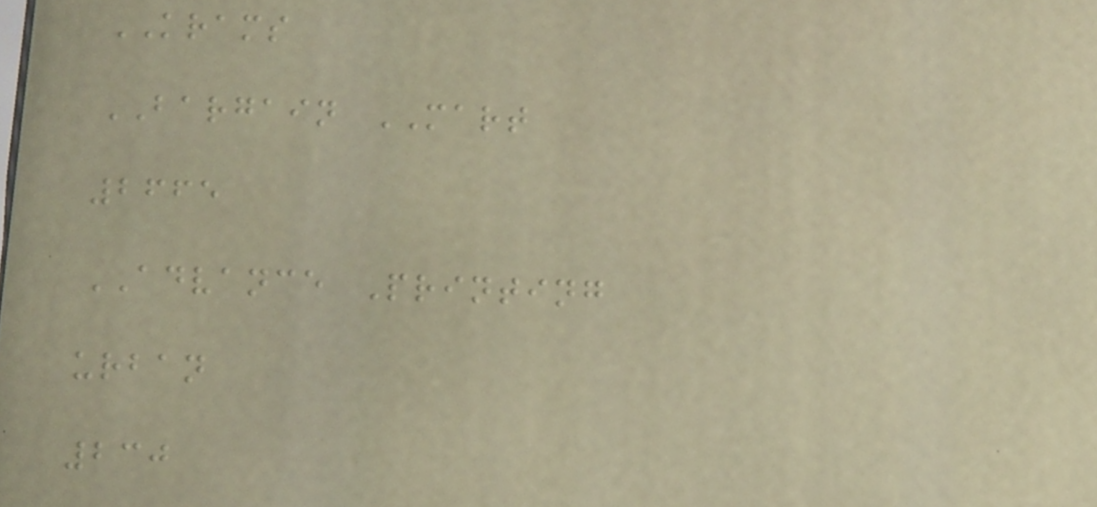KRAMS
BARGAIN MART
2665
ADVANCE Printing
urban
230
